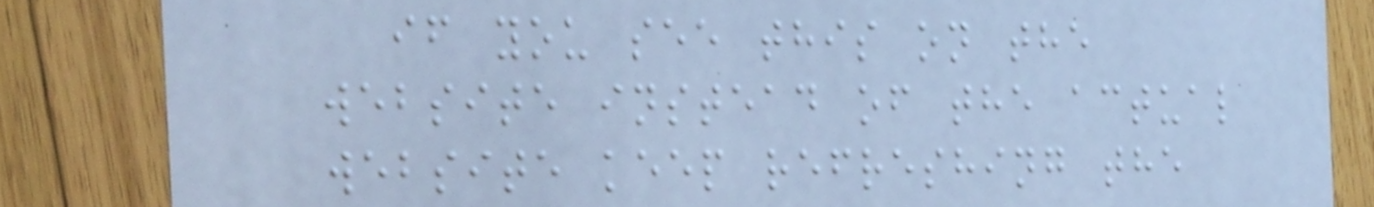if you see this on the
website instead of the actual
website keep refreshing the
